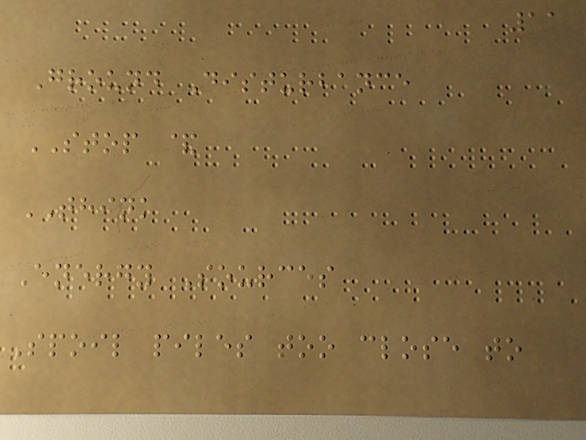11
Ground Disturbance
STOP &
THINK
Energy Sources
Spoil piles too close to
